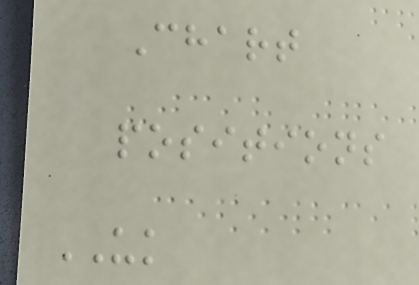Chart
positions
UK
